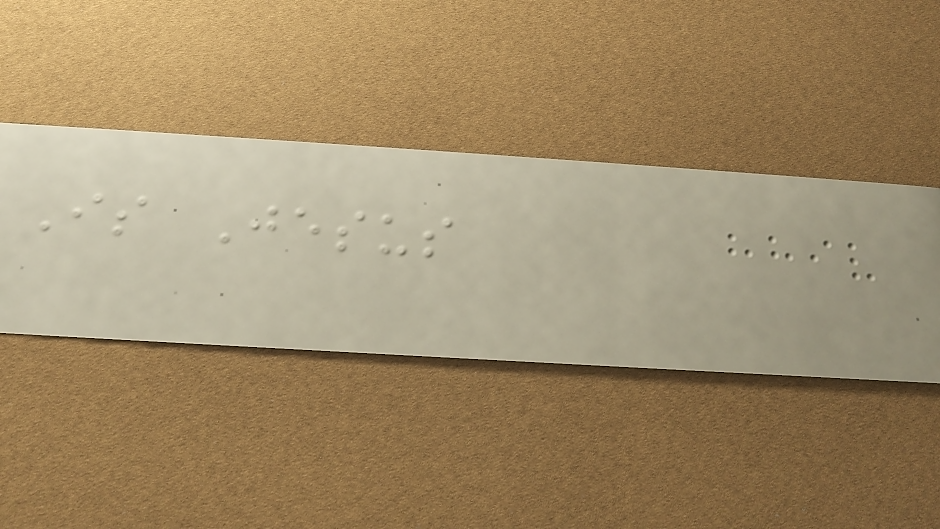Is Jesus
